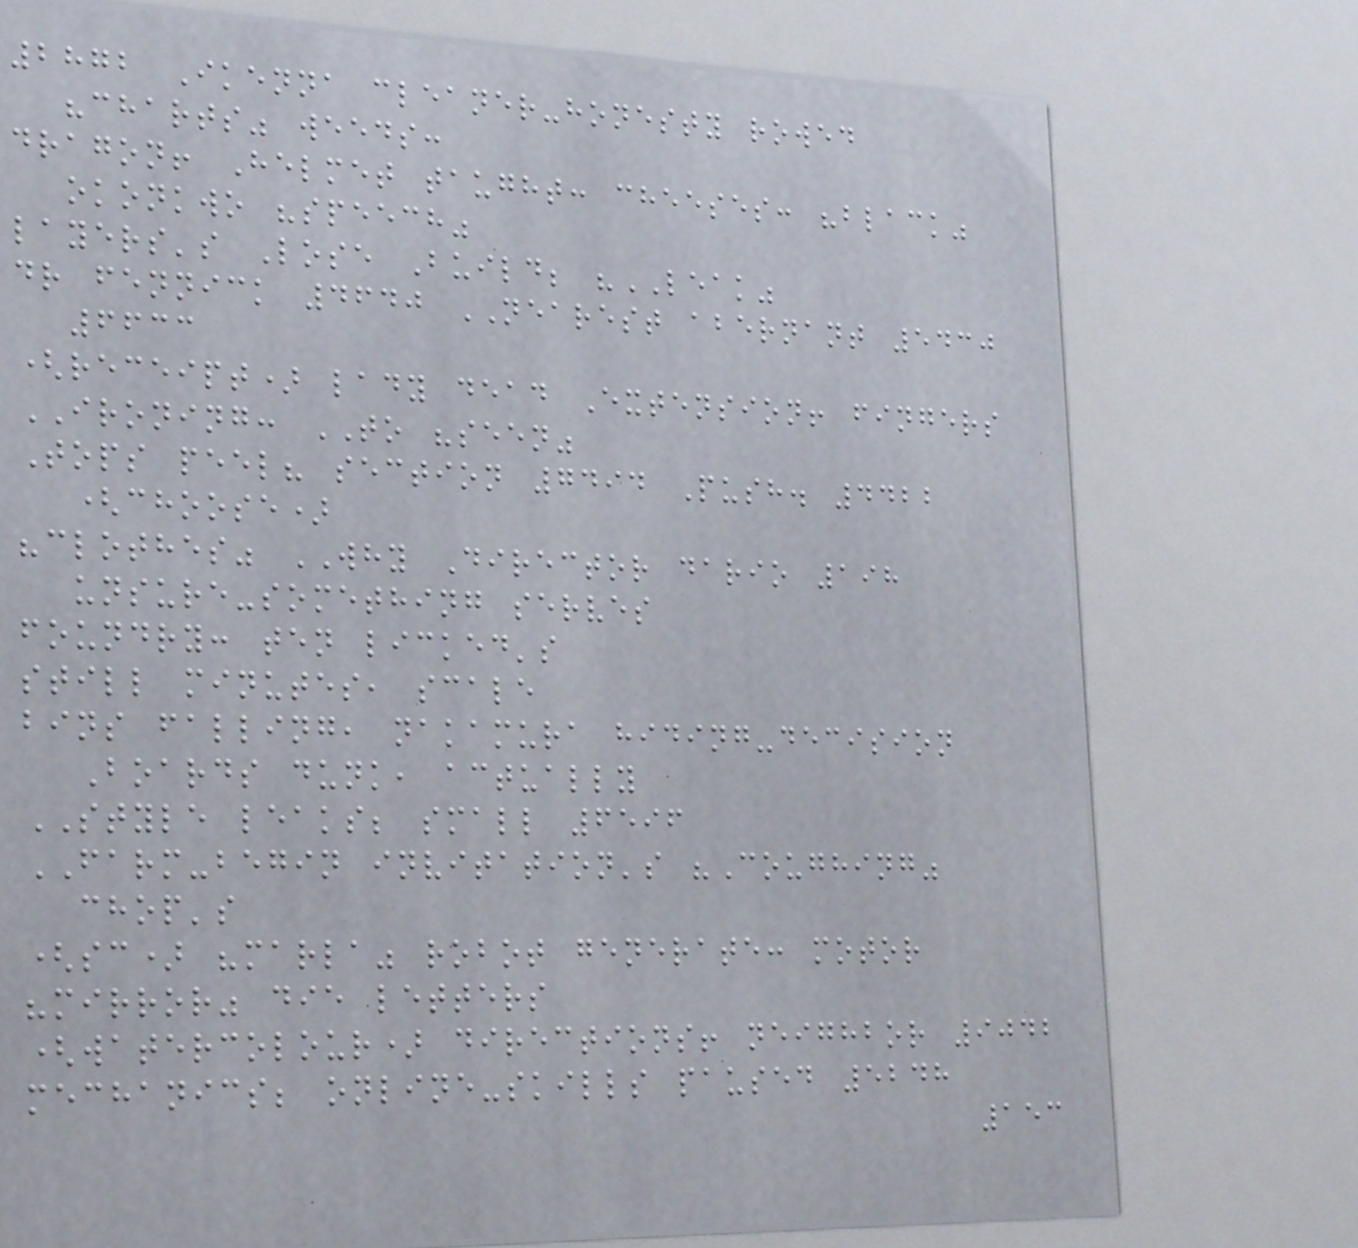2872 Ikenna cleaner-honesty rowed
"charts" weeds:
dragon! Helmet taught: cheeses: "black"
okonkwo "speech"
layers's Lose Build; "LEAK"
dr fennick 4640 NEAREST abernant 5430
6633
(receipt) lady dead Extension! fingers
IRONING: TO "seen"
Tops peel? section 7494 Push. 4422
(choose)
"clothes" WHY Director dario 198
unsure-something serves
foundry: ten licked's
still minutes, scale
bins falling, nakamura hiding-decision
Boards dunk, actually
STYLE leaks; small 6596
FARM-begin invitation's "Coughing"
chop's
(sc) "marla" robot generate: motor
"mirror" die letters
(watercolour) directions! neighbor 9042
mechanics; online-skills paused 5248
153
